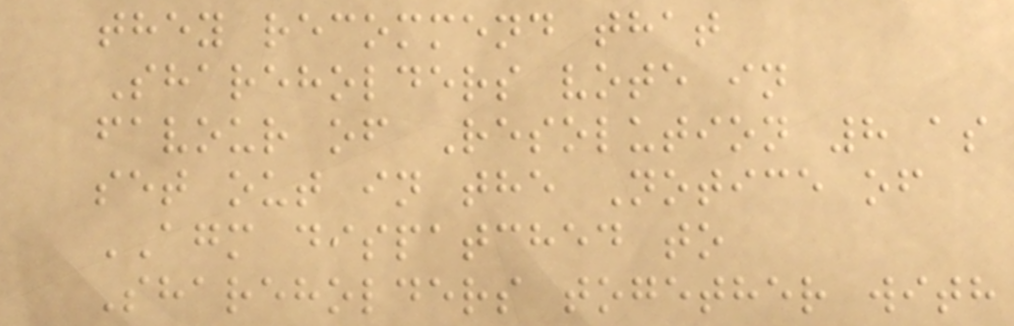they recommend that
Shareholders vote in
favour of Resolution 8 as
set out in the Notice of
AGM dispatched to
Shareholders together with
